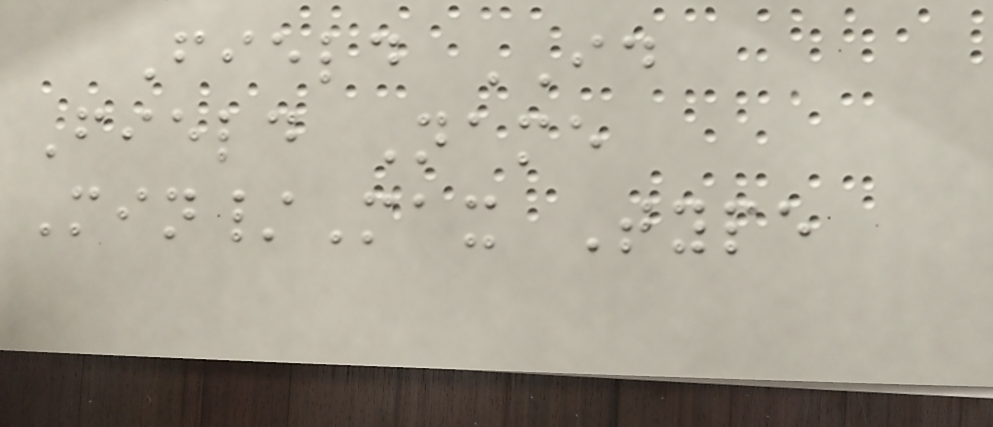Field ID
Field Name
Min/Max Type
